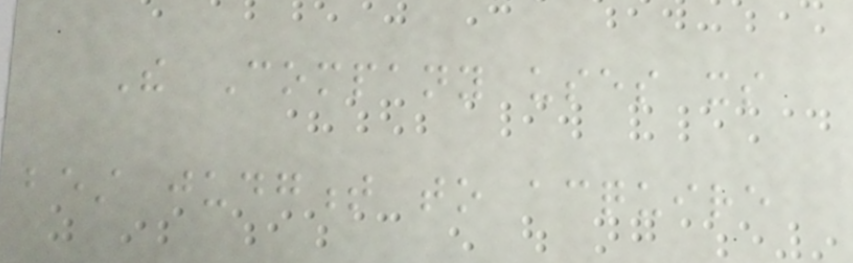The Company uses its
best judgment to acquire
